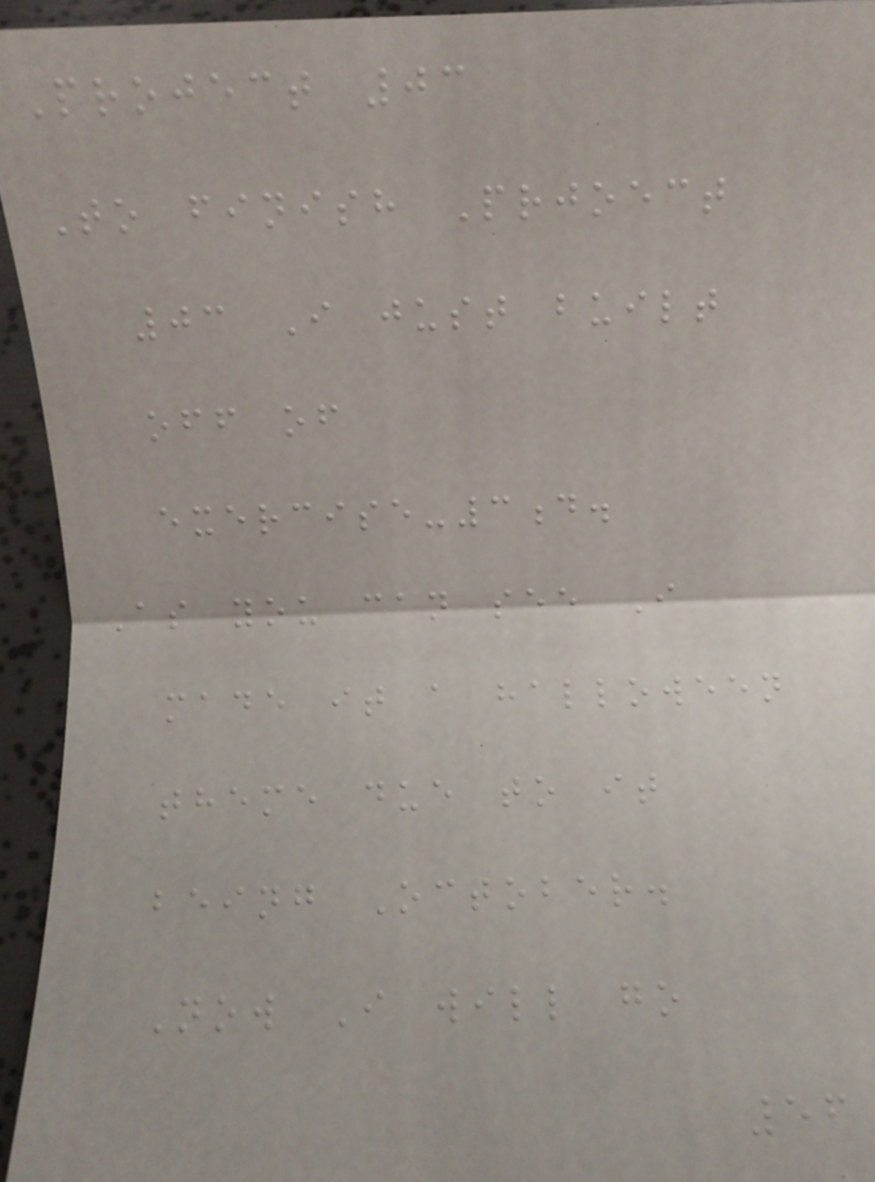Project 03
To finish Prjoect
03 I just built
off of
exercise-3d.
As you can see I
made it a halloween
theme due to it
being October.
Now I will go
56
